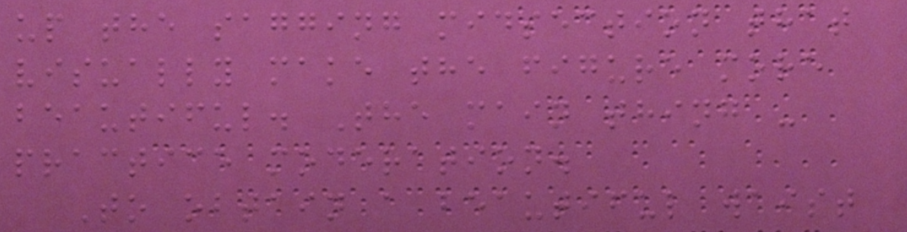up the sagging midsection that
visually make the figure more
beautiful. The main thing -
practice moderation.
To obtain a beautiful waist
